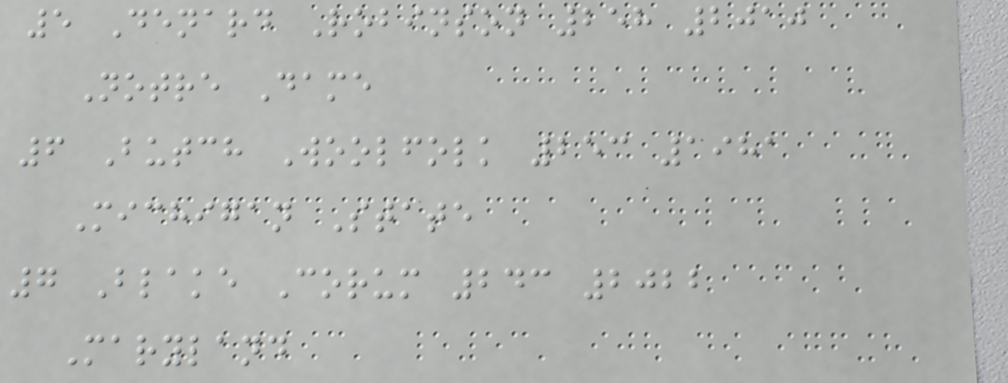5 Denard Robinson 258 2010
Notre Dame
6 Butch Woolfolk 253 1981
Michigan State
7 Blake Corum 243 2022
Maryland
